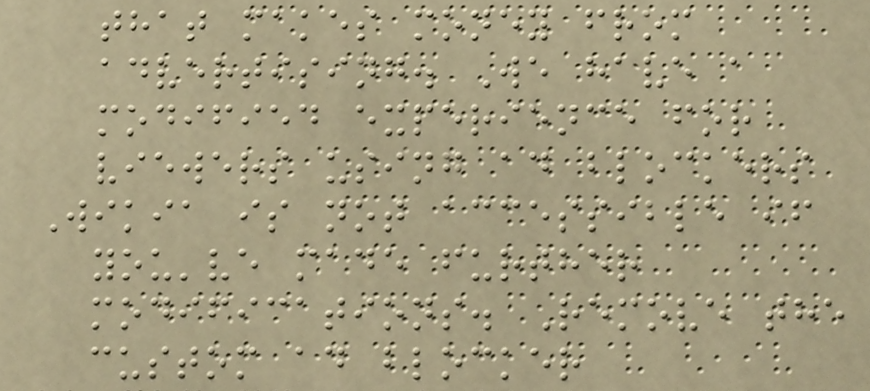that makes money from
advertising. We have a
modified experience for
viewers using ad blockers
Wikia is not accessible if
you've made further
modifications. Remove the
custom ad blocker
